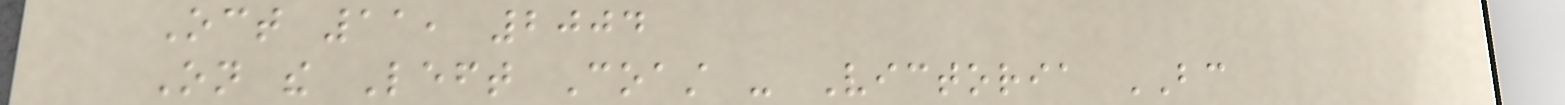Oct 11, 2004
On the Left Coast - Victoria BC
